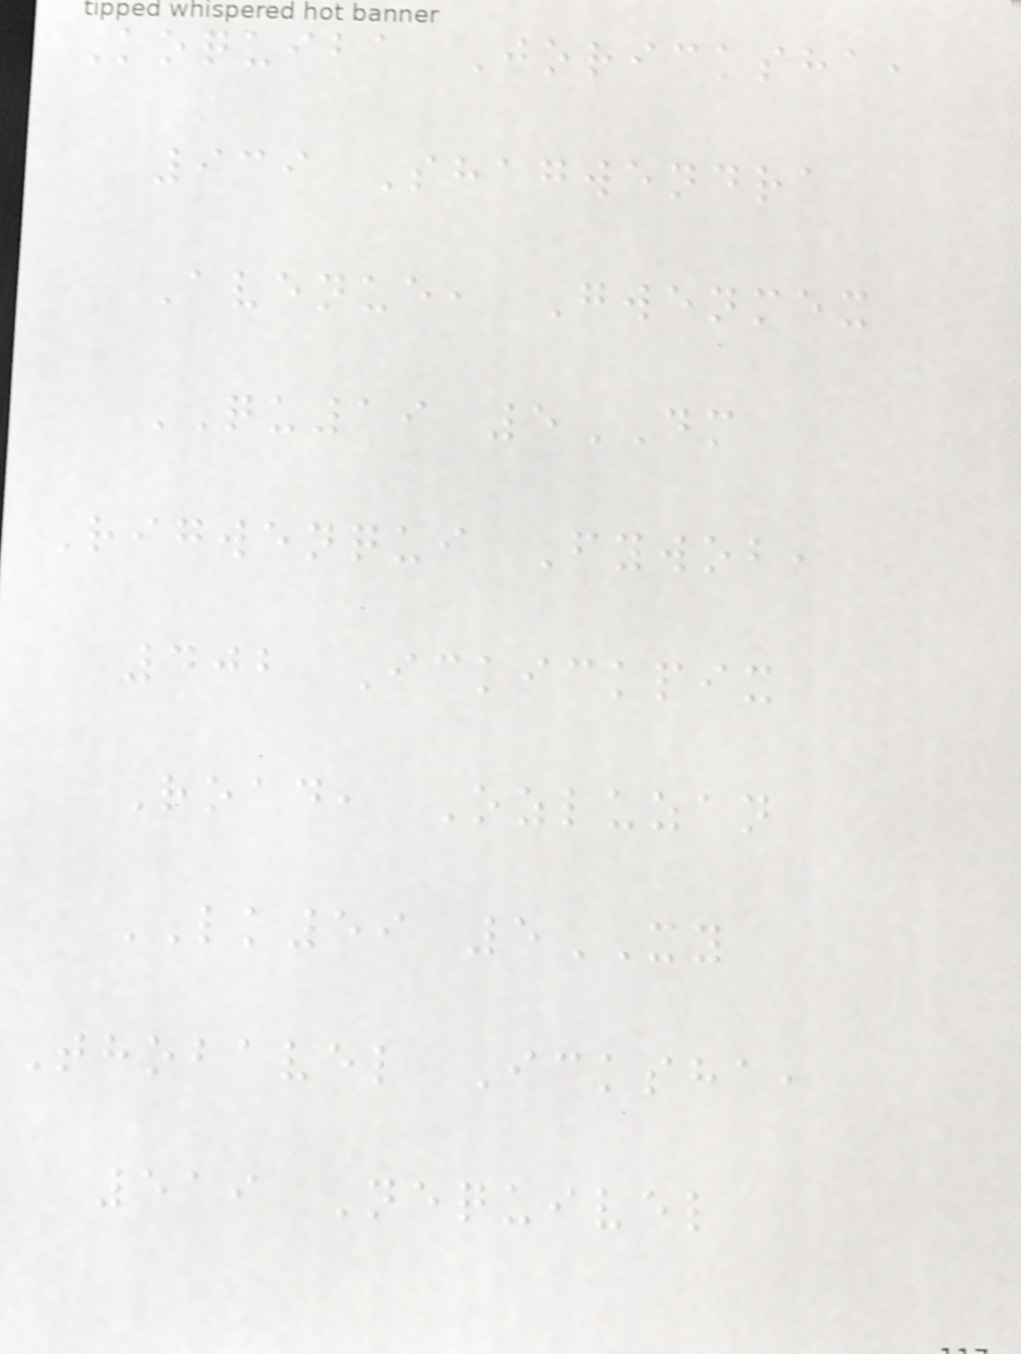Koquiba Joricksha,
939 Shagwendra
Avenue, Gwenmex
QU19 5DM
Rigwenqui Fywob,
402 Ickickpix
Road, Ozluzan
LK59 5XY
Thobavel Icksha,
519 Nequivel
